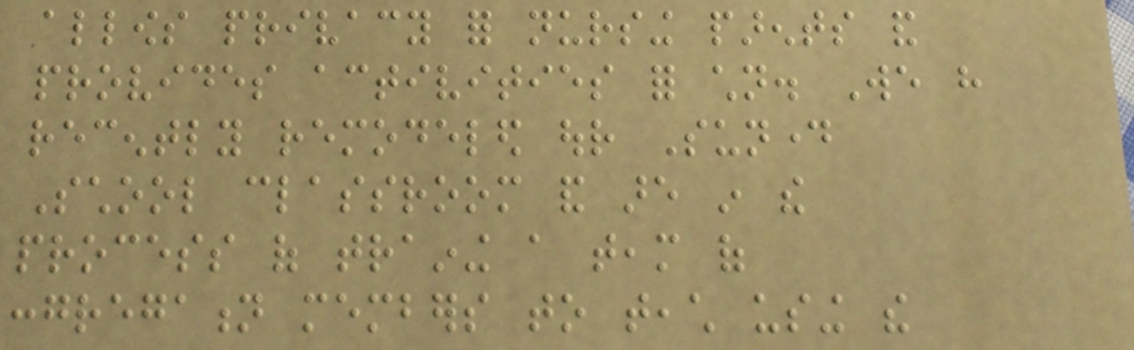allows privacy for nursing parents and
provides activities for children. We have
recently remodeled our Sunday
School classroom and are in the
process of training a team of
congregation members to teach using the
